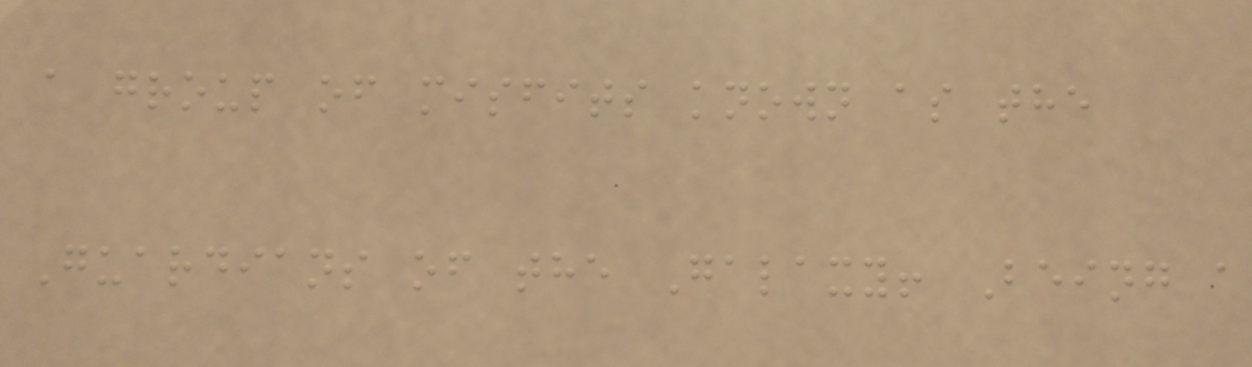a group of misfits known as the
Guardians of the Galaxy! Being a
